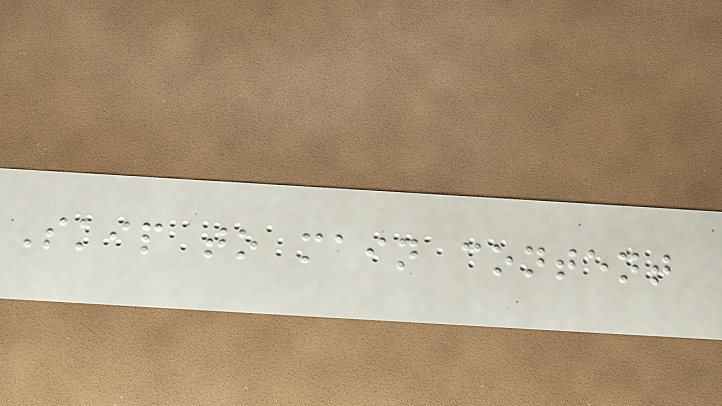Skip to main content
